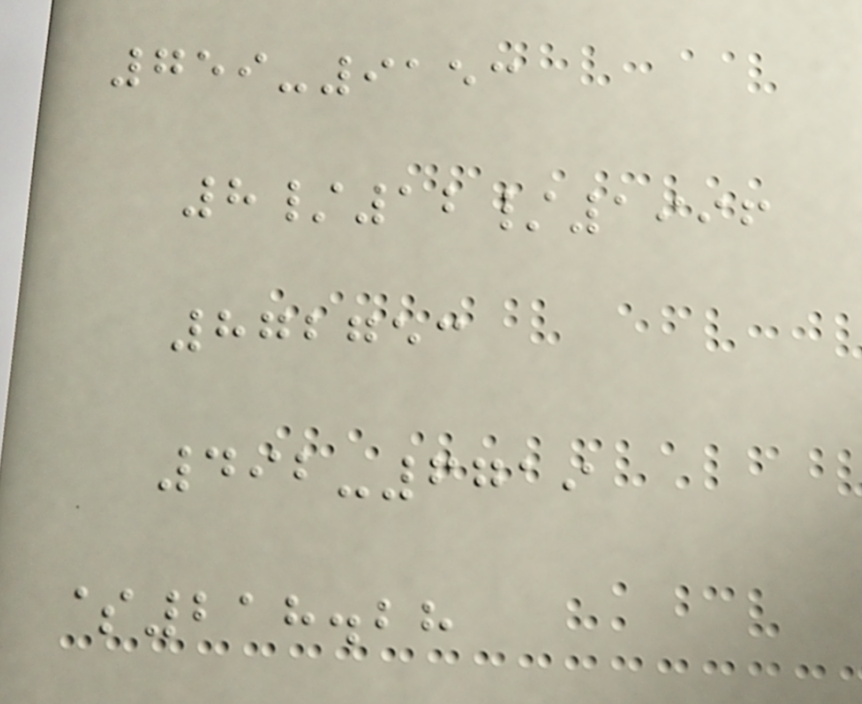759-9153
8/12/1996
872753
492-6719
$218.28
